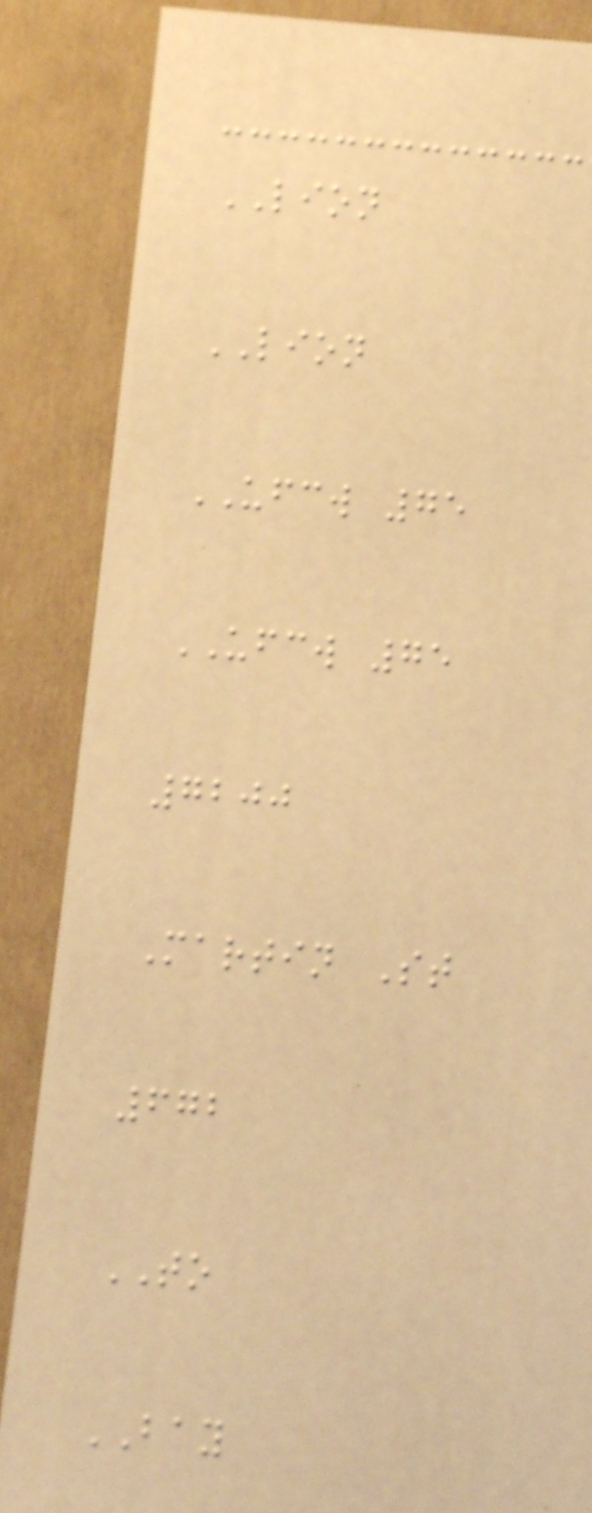LION
LION
UFCW 75
UFCW 75
7200
Martin St
672
TO
BAY
